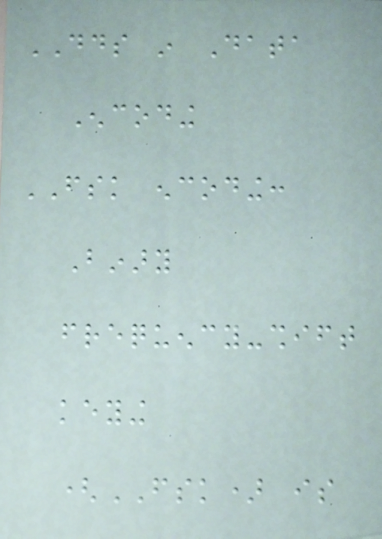DDS in Data
Encoding
FSK encoding:
Binary
frequency-shift
keying
(FSK) is
